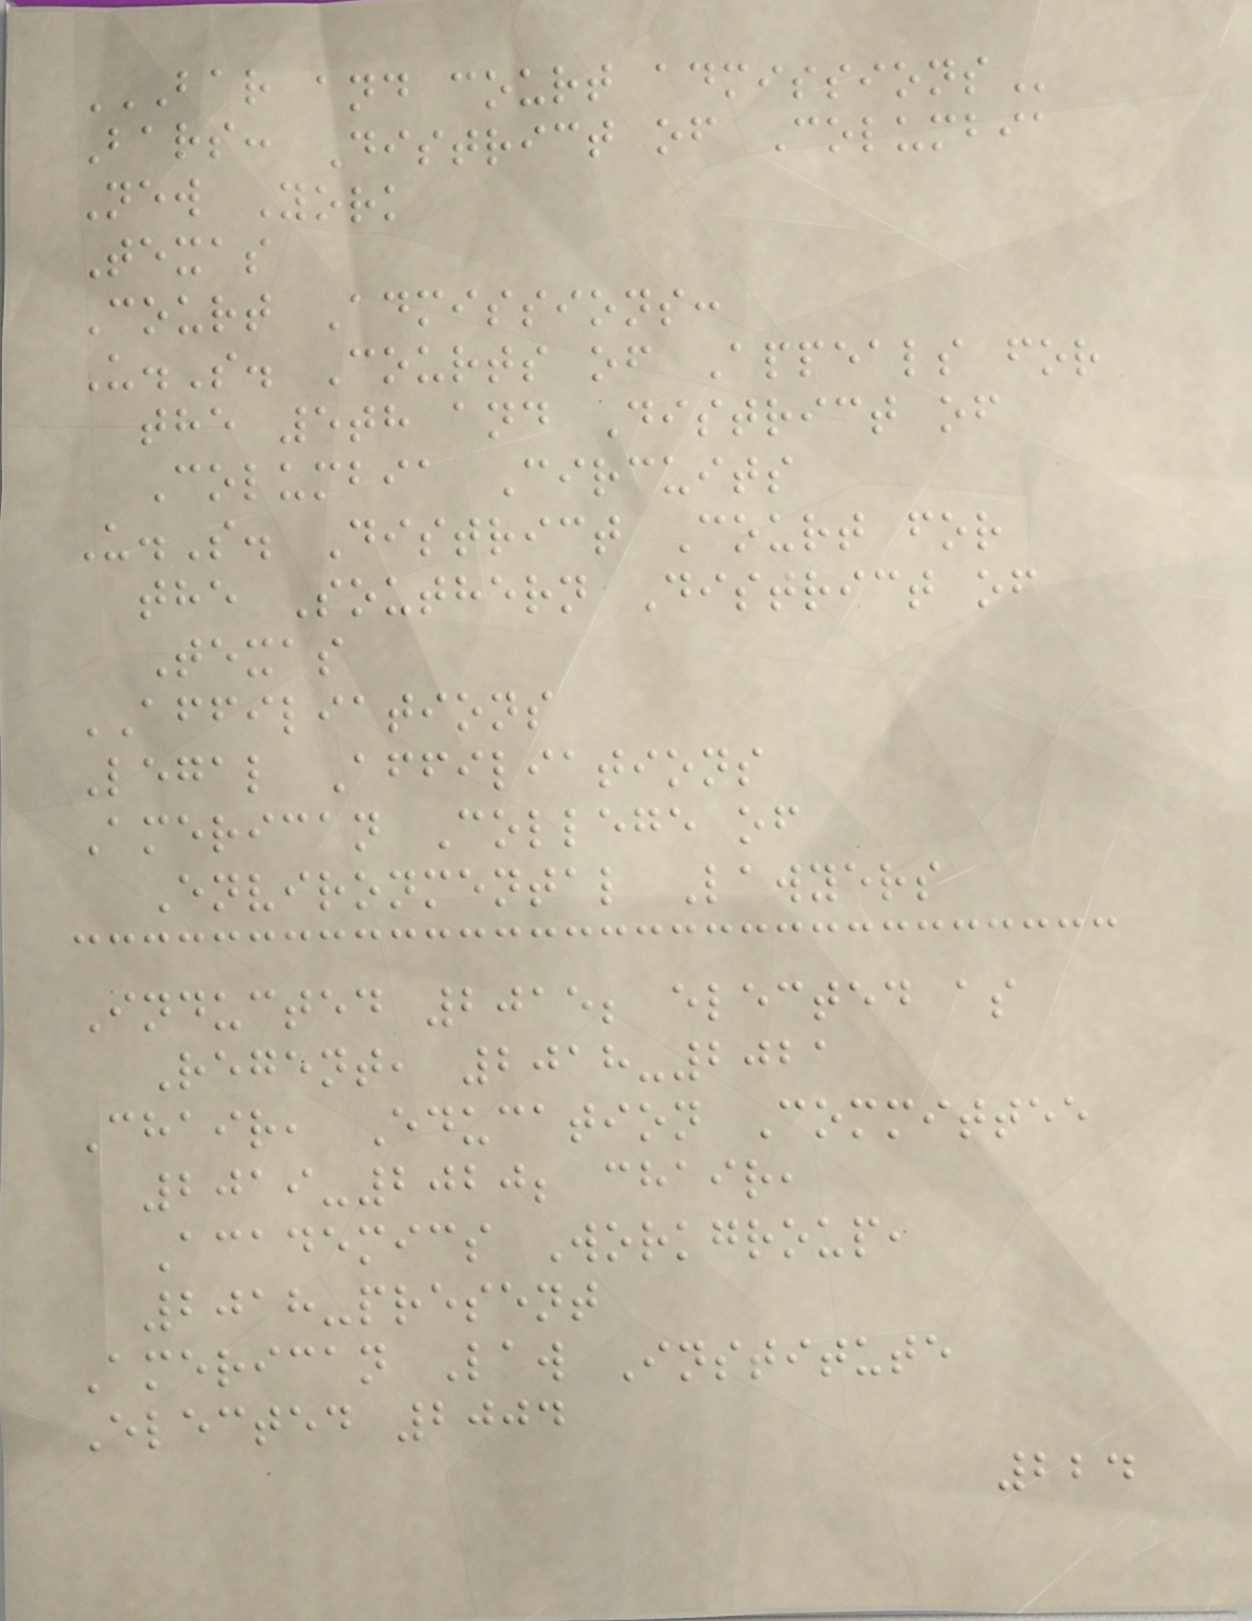BAR AND COURT ADMISSIONS
Bars: District of Columbia
New York
Texas
Court Admissions:
U.S. Courts of Appeals for
the 5th and District of
Columbia Circuits
U.S. District Court for
the Southern District of
Texas
AFFILIATIONS
Legal Affiliations
American College of
Environmental Lawyers
Inducted 2015; elected as
Regent, 2018-2021
Chair, Education Committee
2019-2020; chair,
Academics Workgroup,
2018-present
American Law Institute
Elected 2004
224
